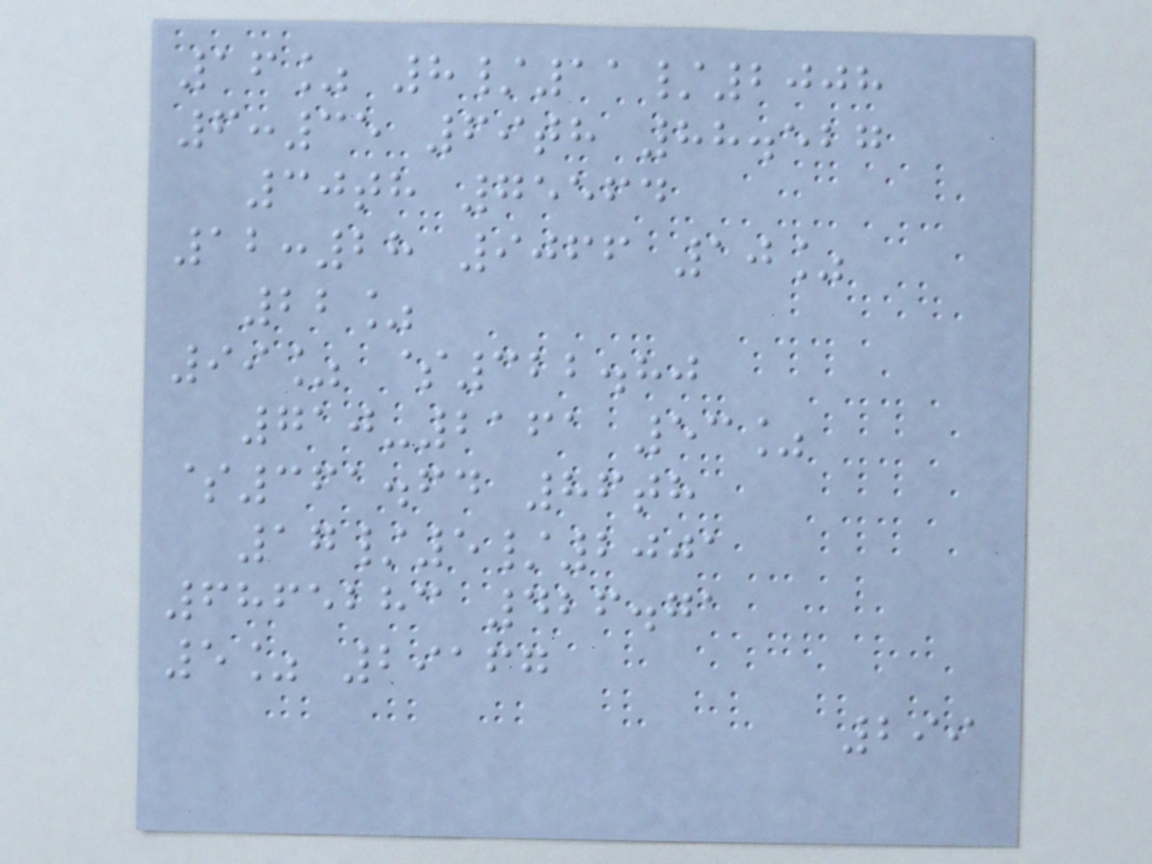16% 8/11/2008
6:35 69th 88.527
30th 75564
12:28 9066 10%
22%
99% $322.80
710-2161 53%
$361.64 86th
17/5/2001
6865283 426.71
5% 29167
299
